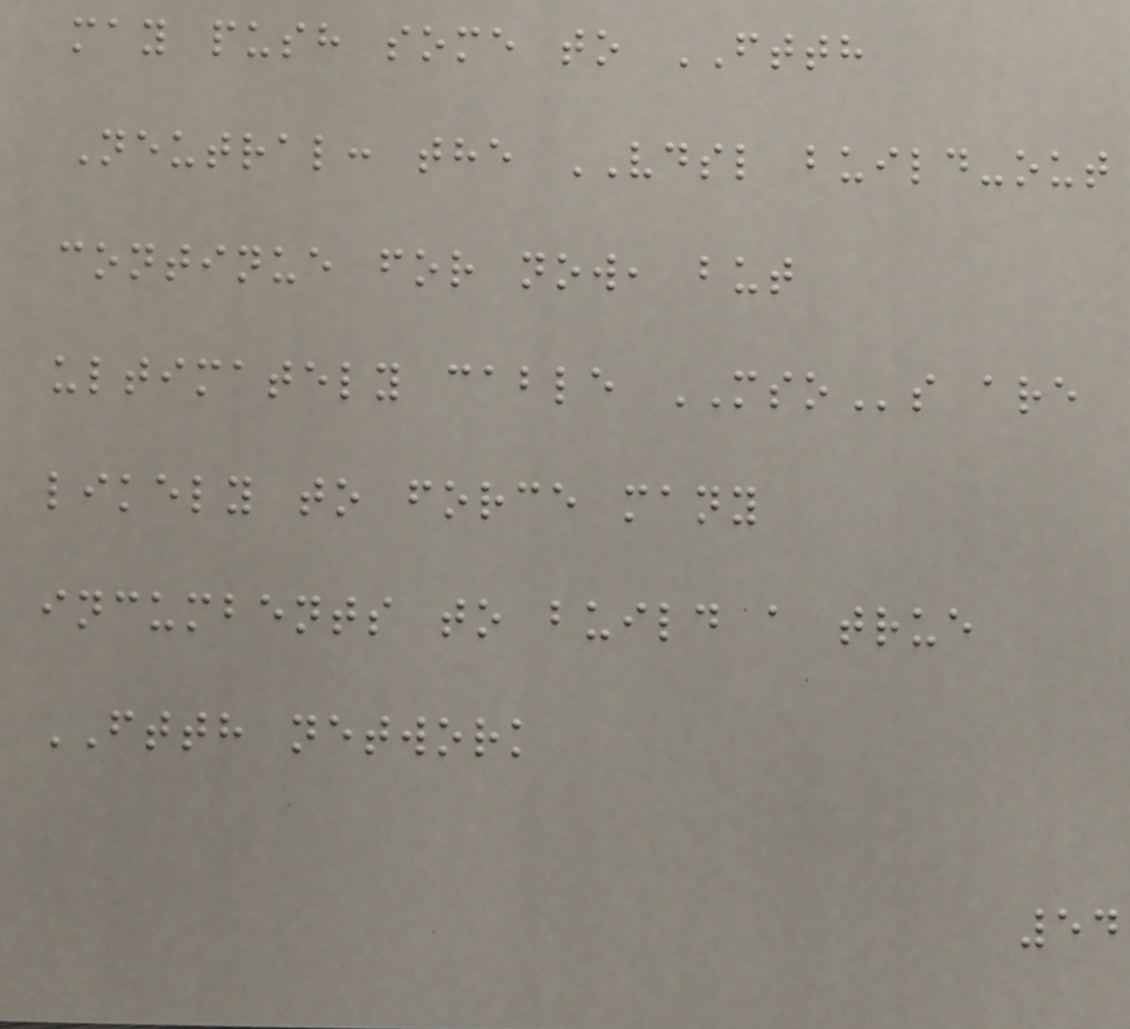may push some to FTTH
Neutral: the VDSL build-out
continue for now, but
ultimately cable MSOs are
likely to force many
incumbents to build a true
FTTH network
54
